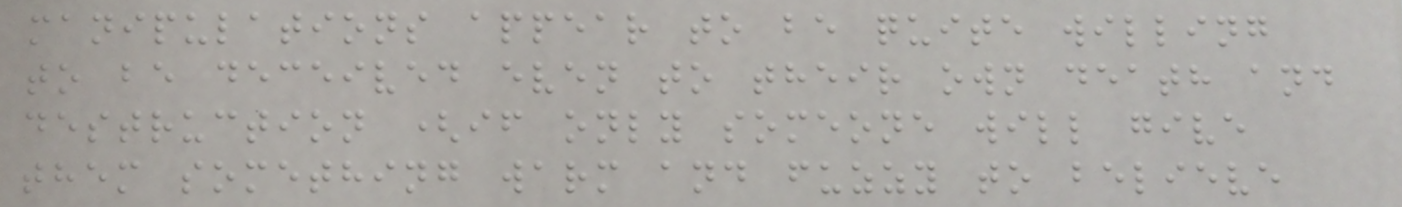manipulations appear to be quite willing
to be deceived even to their own death and
destruction (if only someone will give
them something warm and fuzzy to believe
